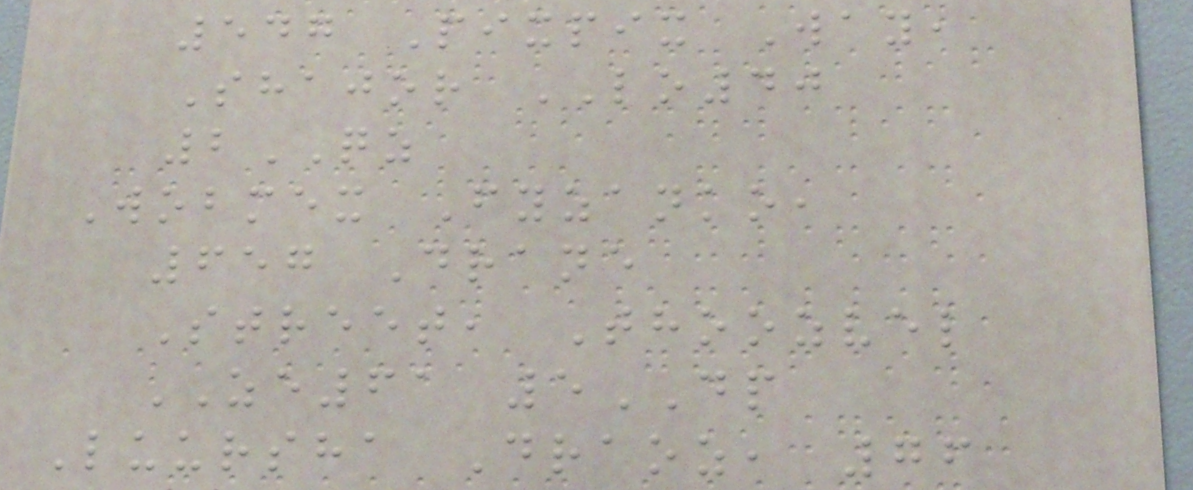547 Pixpix Way,
Shajor LO40
2QZ
Wobmex Fyzanko,
657 Drane
Street, Thoozvel
ZE61 5DP
Luursha Draoz, 76
